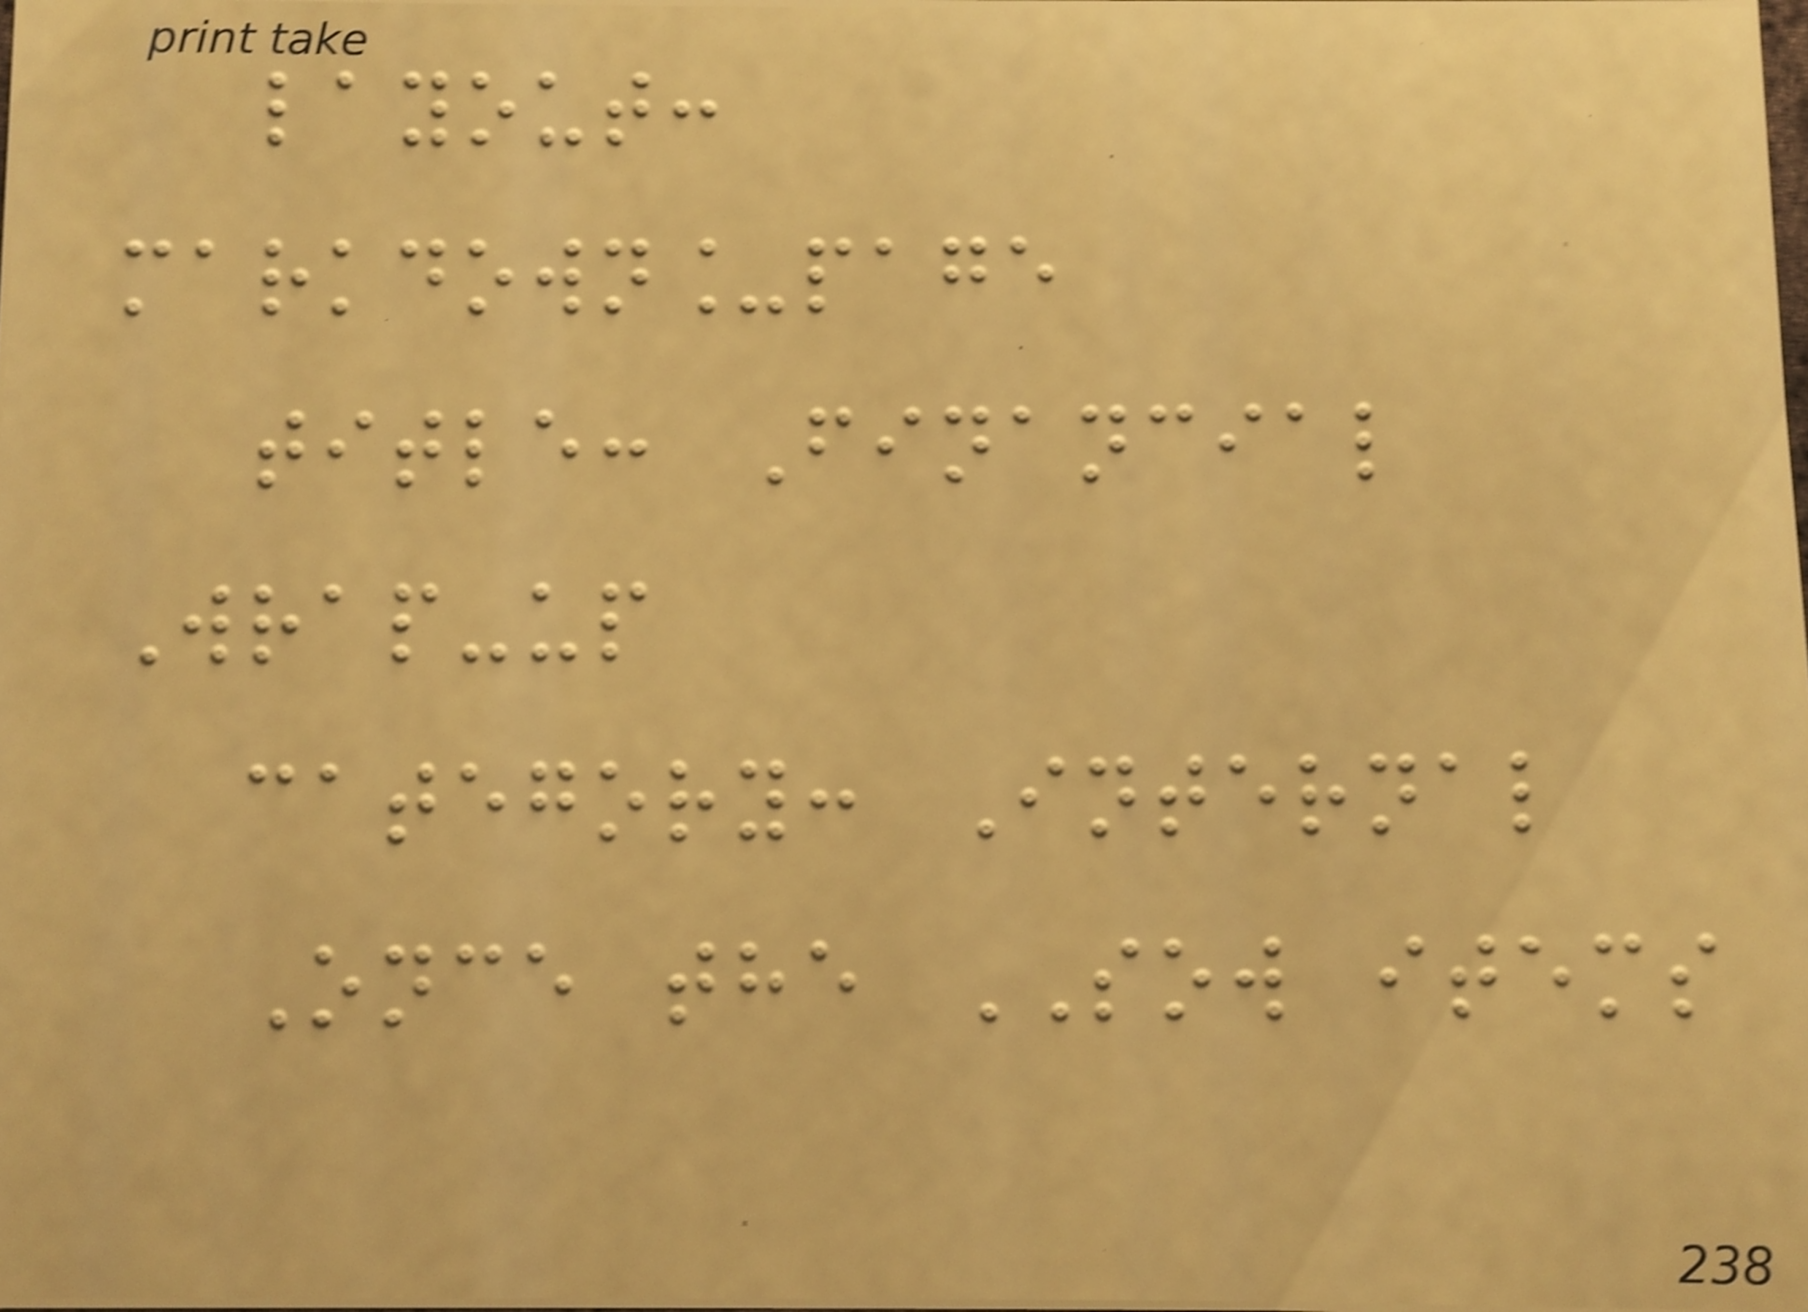layout:
markdown_page
title: Financial
Wrap-up
category: Internal
Once the SOW items
